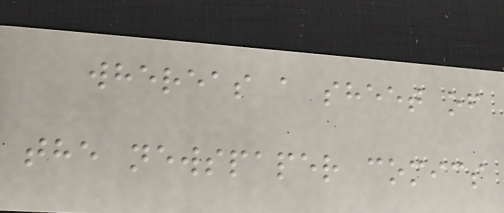whereas a sheet of
the newspaper comics
